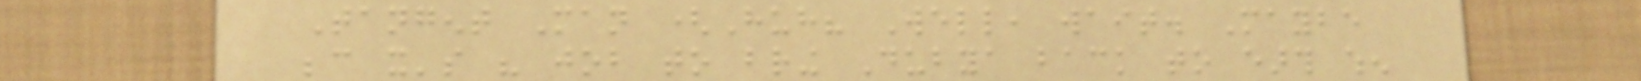Tangent Man (Huh? Well, wait. Maybe
because it's his job to bring Dubya back to earth when
